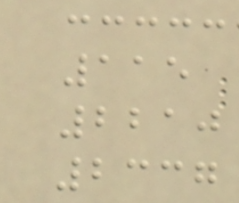115
2210
2337
